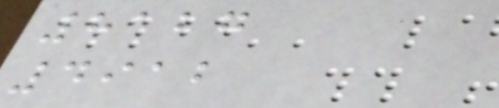8127
4912
